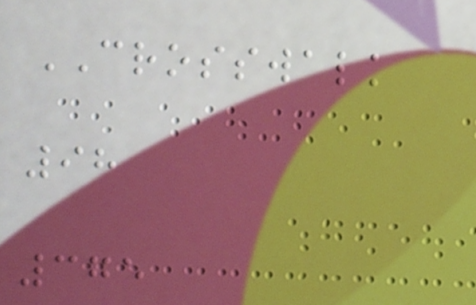CROSSWALK
98
375
